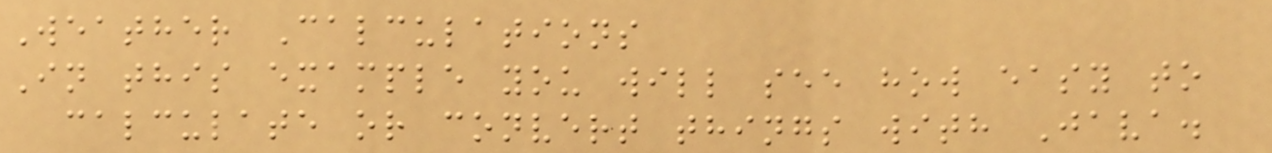Weather Calculations
In this example you will see how easy to
calculate or convert things with Java.
